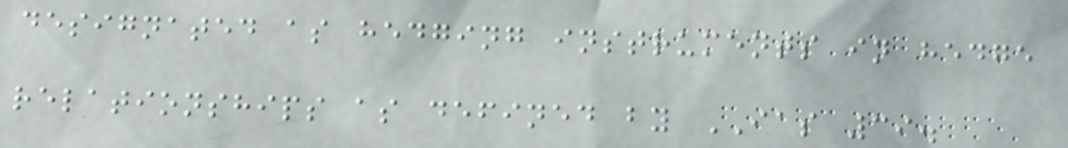designated as hedging instruments in hedge
relationships as defined by IAS 39.
